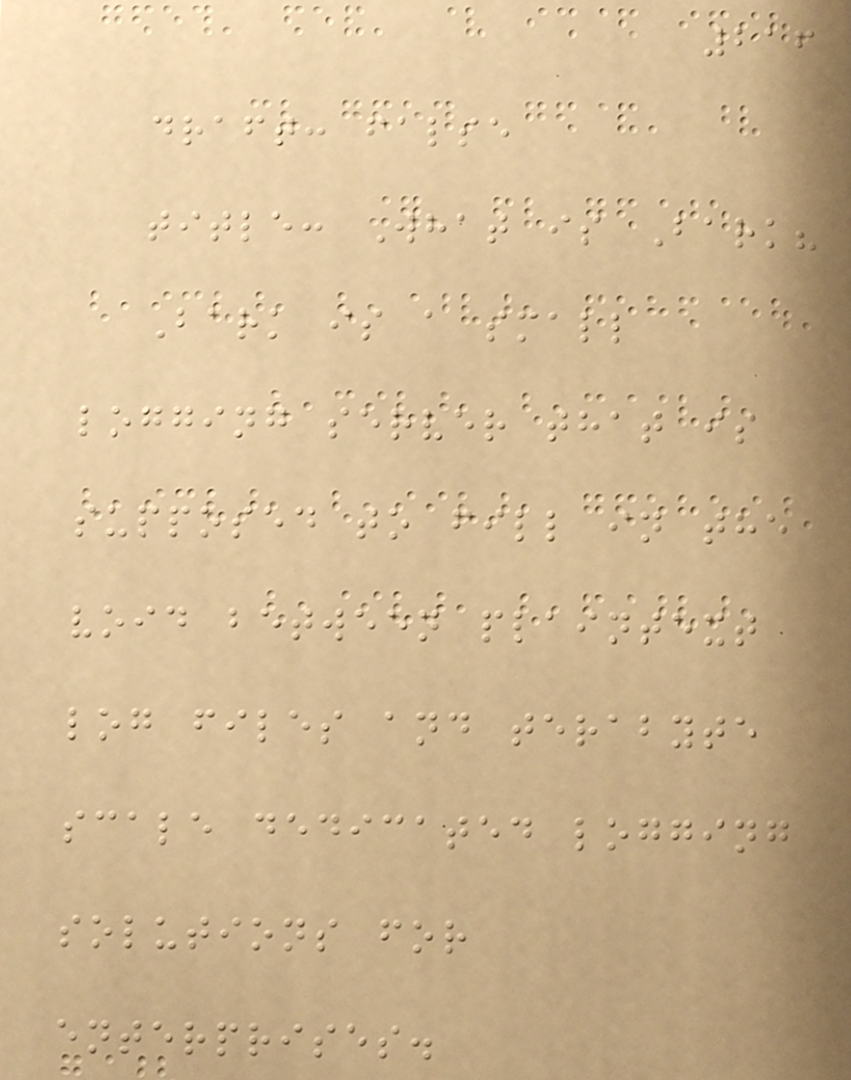216
draft: false
title: What is Bark?
Bark is a small
logging server that is
supposed to fill in the
void between plaintext
log files and terabyte
scale dedicated logging
solutions for
enterprises.
